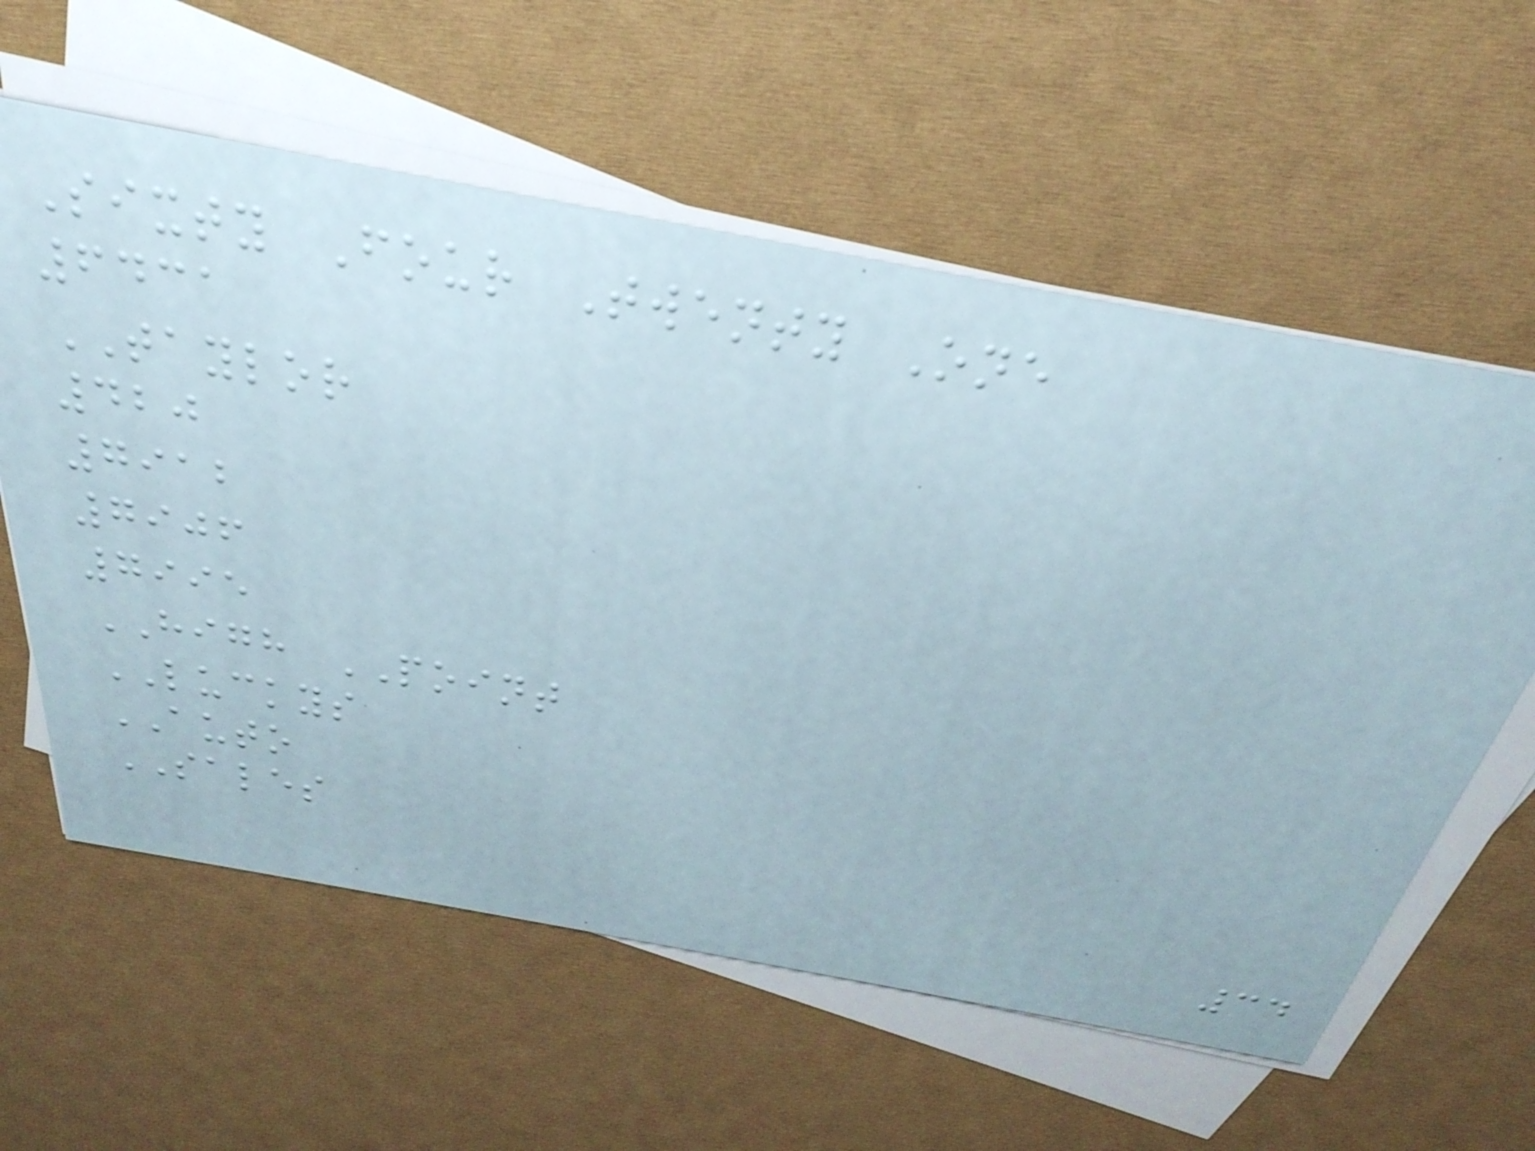Sixty Four Twenty One
6431
TAYLOR
420
7912
7906
7995
HIGH POINT
LUCKYS
AUTO
SALES
34
